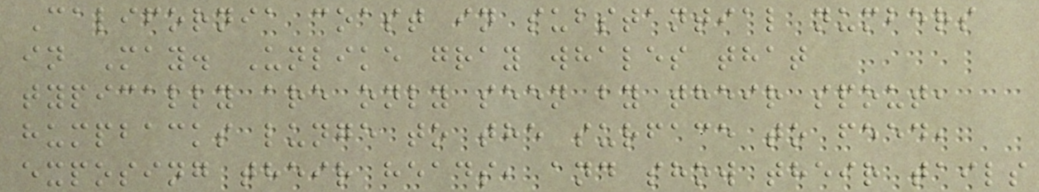California coast in substantial numbers
in May. Unlike gray whales that
typically are only seen by their spout,
humpbacks lunge to the surface to feed,
exposing their heads, and show their tails
